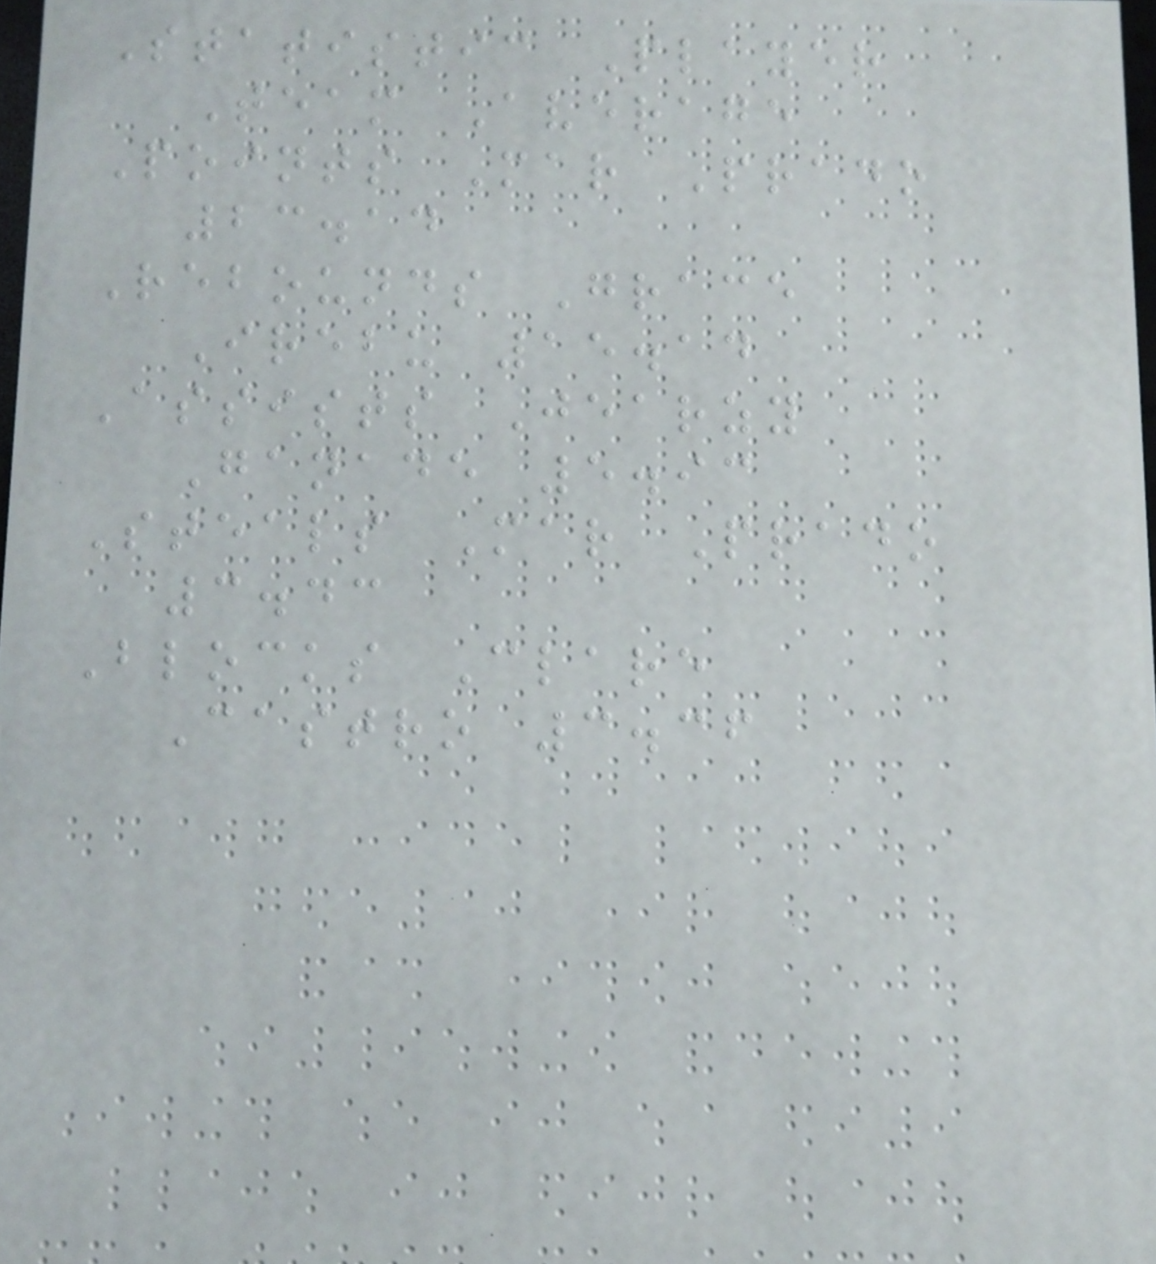Statistic Player
Team Average
Points Mar Prado
23.14
Rebounds Grace
Irebu 15.14
Assists Jearzy
Ganade 5.93
Steals Mar Prado
3.43
Blocks Clare
Castro 3.36
